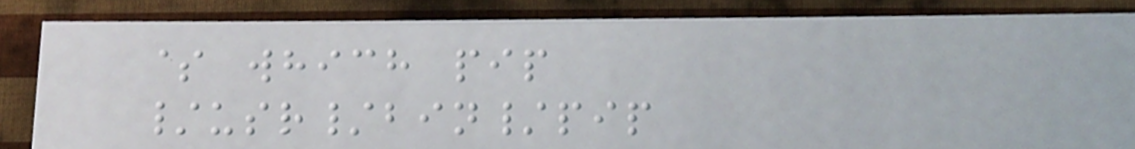$ which pip
/usr/bin/pip
